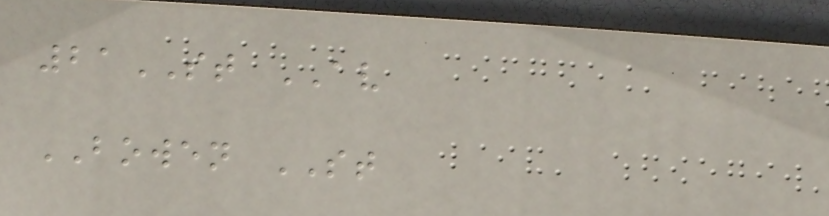21ST AV
BOWEN ST
